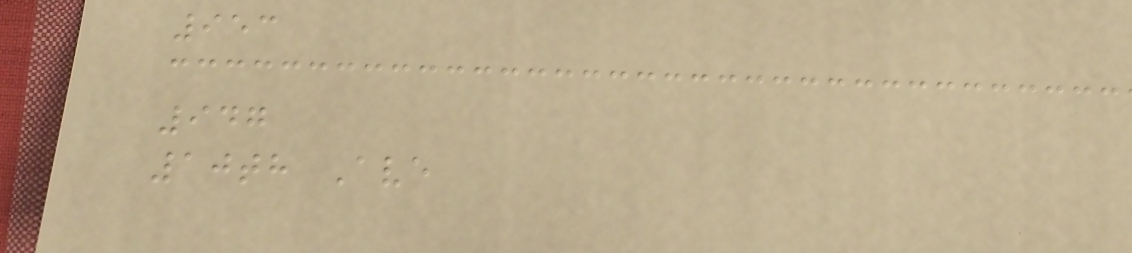953
947
10th Ave
